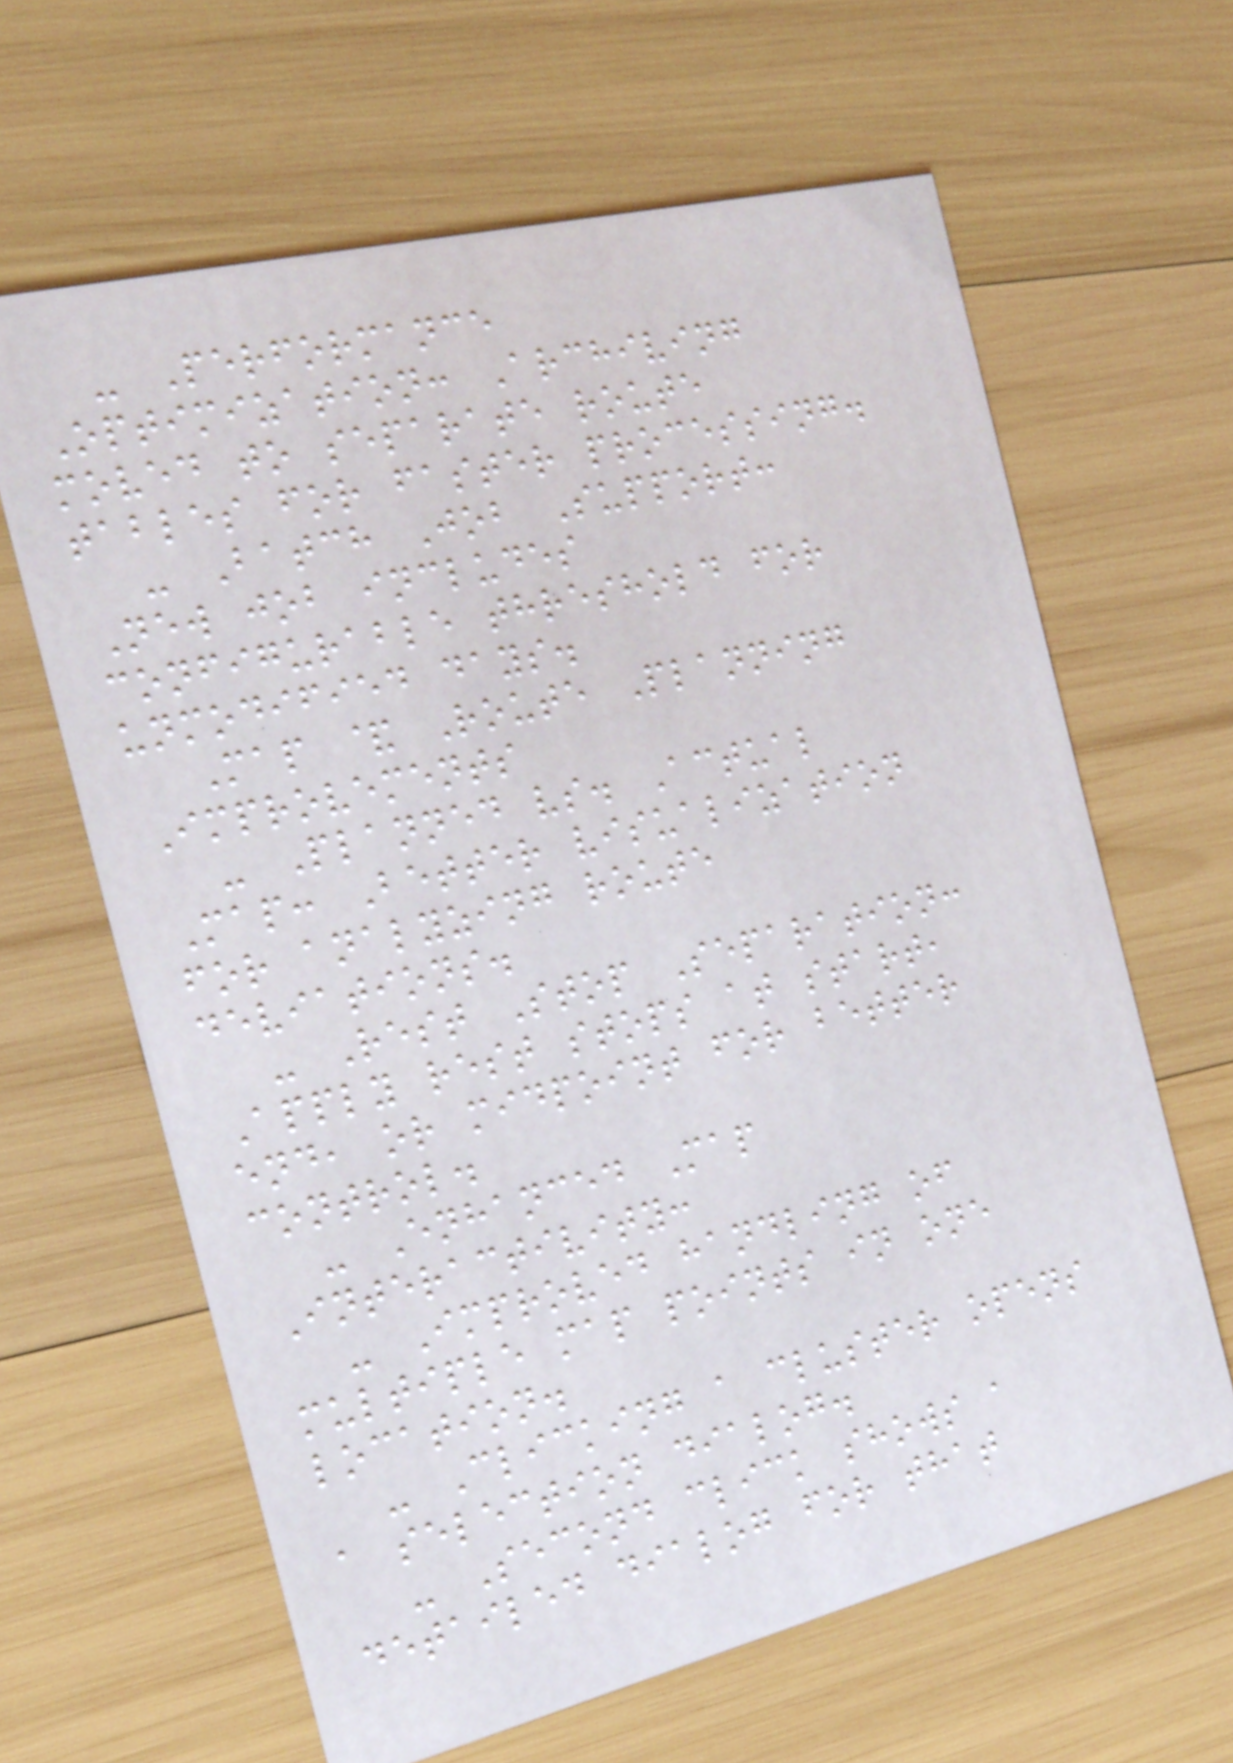- Performance
Optimization: Archiving
moved to separate route
tables for faster processing.
- Batch Job Support:
New job includes
configurable threshold for
unmodified days.
Map & Route Planning
Improvements
- Planned vs. Actual
Map: Better visualization
for analyzing route
deviations.
- Rest Stop Separation:
Apply rest stops at start,
end, or midpoint for better
control.
- Enhanced Map
Interactivity:
- Improved handling of
multiple map points in one
location.
- Clicking a cluster opens
a selection dialog.
- Second click shows a
detailed dialog for that
